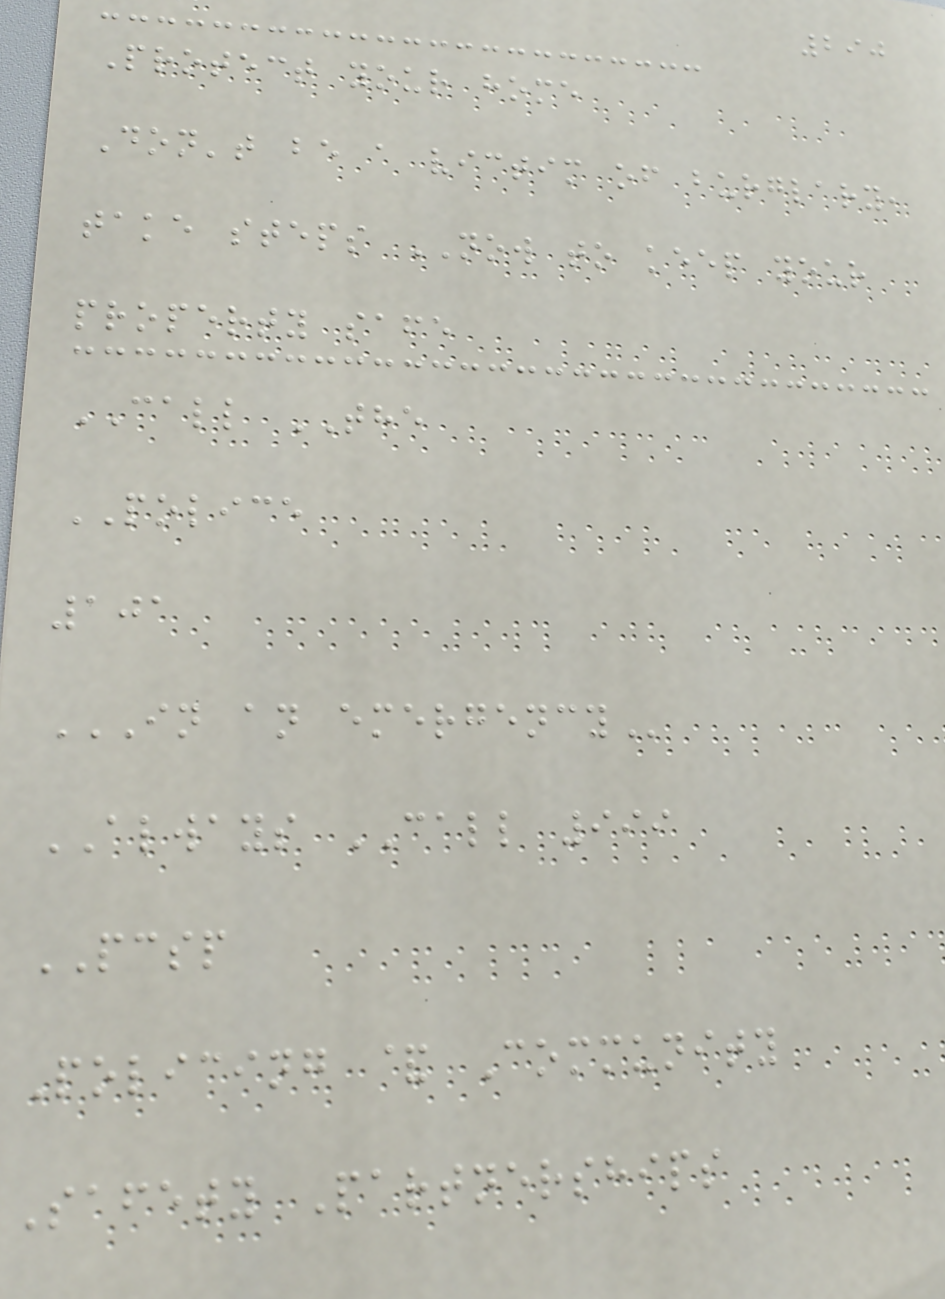290
Protect your home
Don't be a victim of burglary,
take steps NOW to keep your
property safe
CALL THE
POLICE
101
IN AN EMERGENCY
ALWAYS CALL 999
PCSP
Policing & Community
Safety Partnerships
